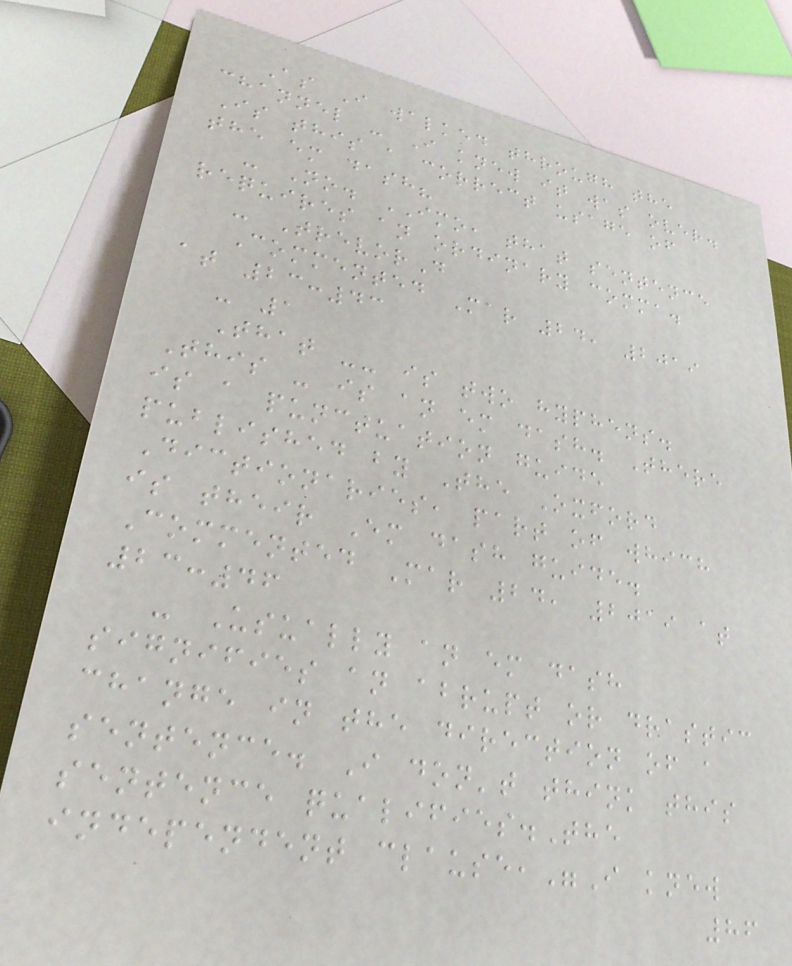As I walked through the
channel - I knew it was over.
Is this a correct usage of
the em dash?
- No. IMO, that sentence
requires an ordinary comma.
- TrevorD
Commented Mar 24, 2019
at 23:43
- 1
That -- is two hyphens.
This - is an em dash. There
is a punctuation guide
published by The Oxford
Dictionaries, part of which
is their Em dash guide.
Commented Mar 24, 2019 at
23:46
- Usually an em dash
signifies an abrupt or drastic
change in the direction of a
sentence. I don't think this
sentence qualifies.The
independent clause,"I knew
86
